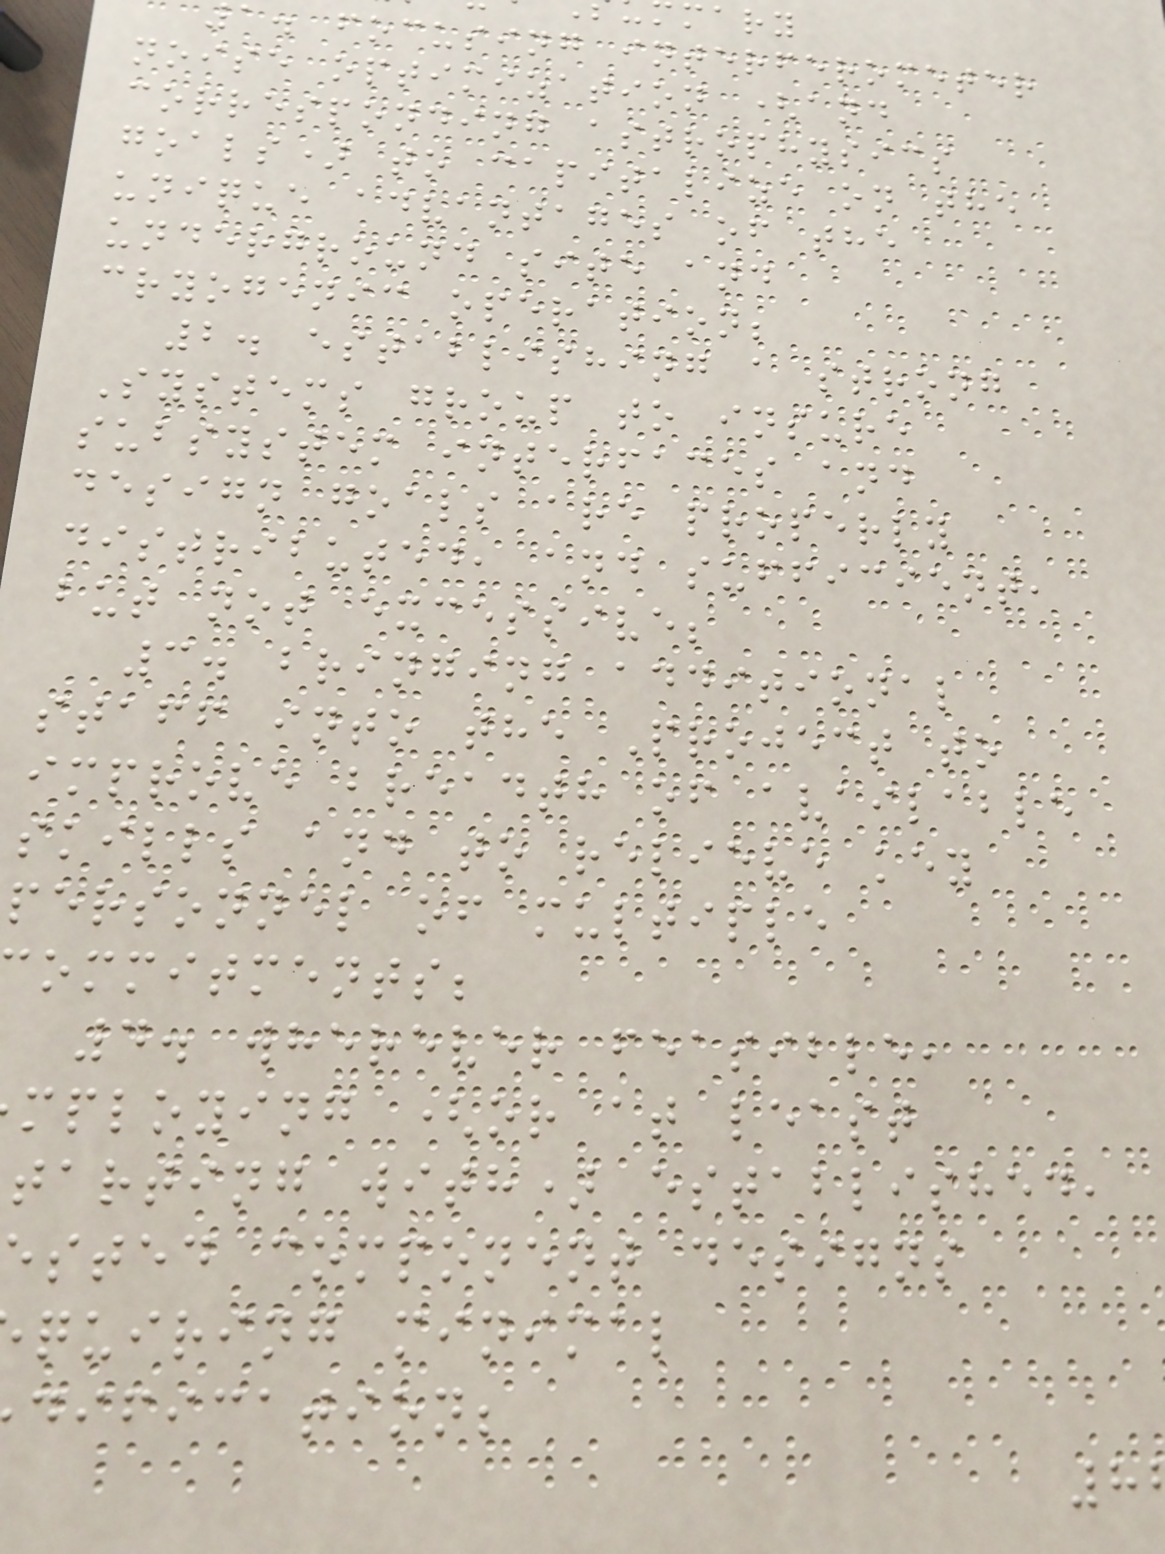a. focusing interferometer
noise optimization (and
corresponding astrophysics
goals) to capitalize on the
unique advantages of the
underground site and
cryogenic operation;
2. establishing a strong
Systems group to insure
subsystem interfaces and
design goals are properly
distributed, and sufficient,
but not excessive;
3. bringing additional
staff into the Project to
improve breadth of available
skills and to relieve key
personnel of multiple
ommitments;
4. wherever feasible,
mploying (or at least
tarting with) established,
sted component designs
quiring minimal
dification;
